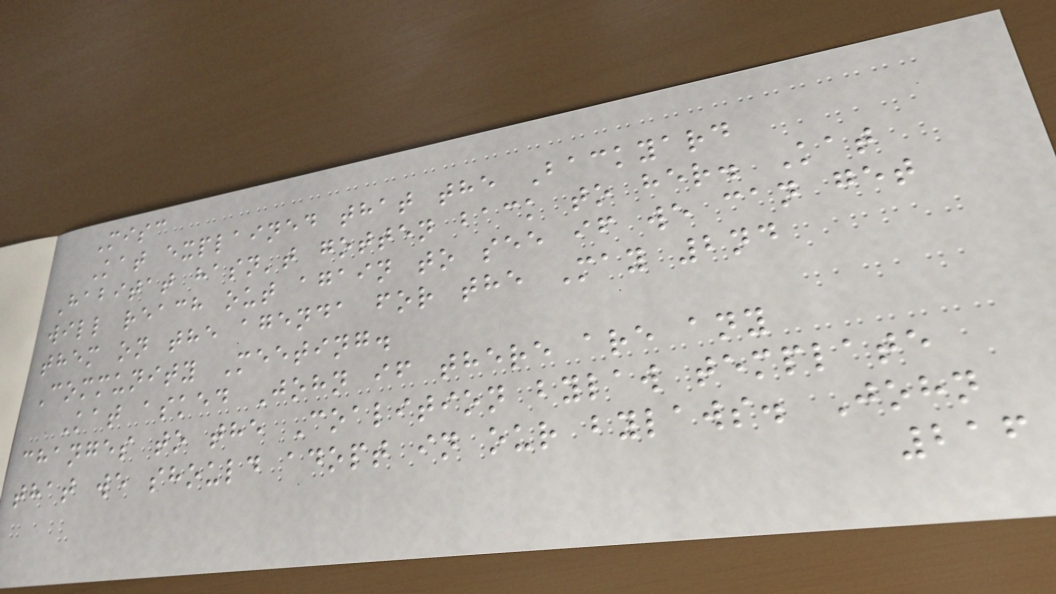Misc
Kat explained that the Backyard
Habitat hasn't gotten back to her. Kat
will reach out again to see if we can get
them on the agenda for the May 2nd
Community Meeting.
Kat asked John if there are any
changes to the Coalition bylaw template
that we should adopt in our bylaws. John
216
